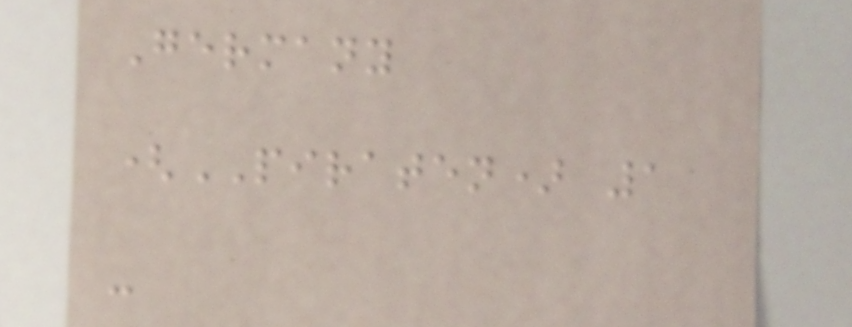Germany
(PIRATEN) 1
-
